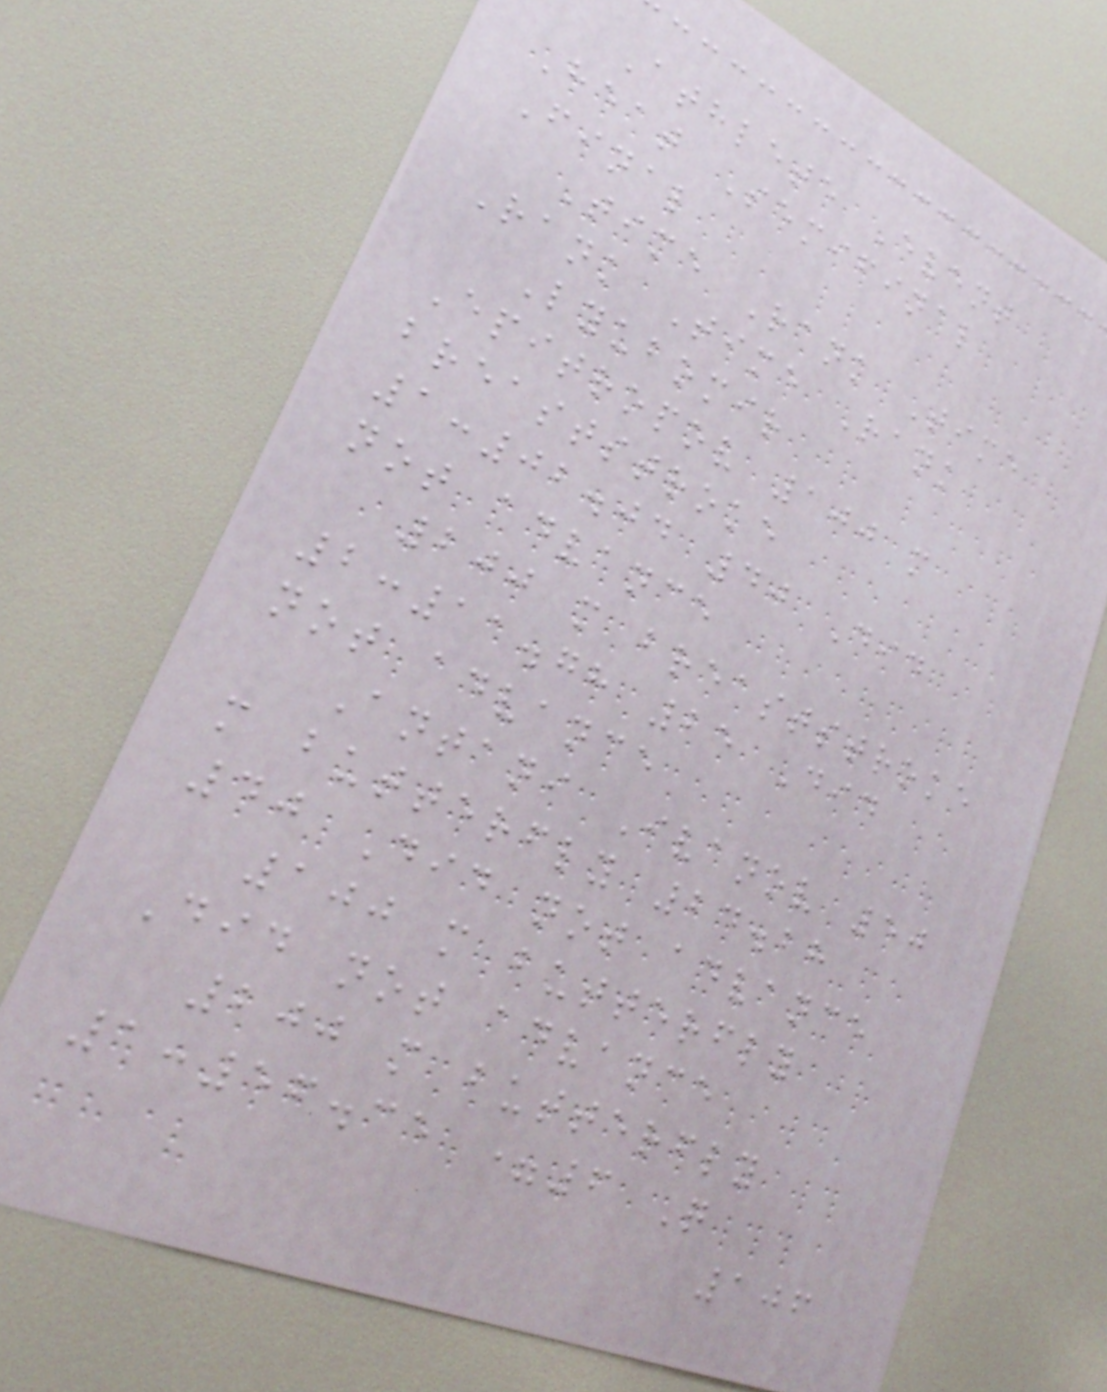Athlete Event
Heat Semifinal
Final
Time Rank Time
Rank Time Rank
Lyubomir
Epitropov 100 m
breaststroke
1:02.04 40 Did
not advance
200 m breaststroke
2:11.78 25 Did
not advance
Antani Ivanov 50
m butterfly 24.28
40 Did not advance
100 m butterfly
Did not advance
200 m butterfly
1:56.35 =6 Q
106
